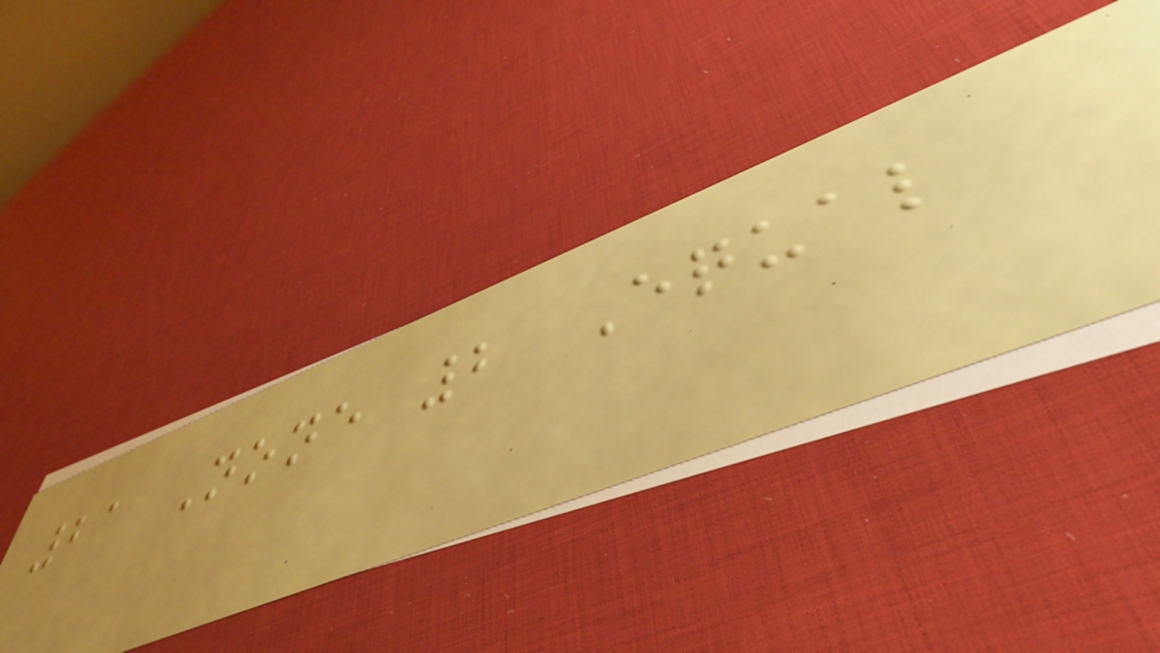21 None 2 Equal
